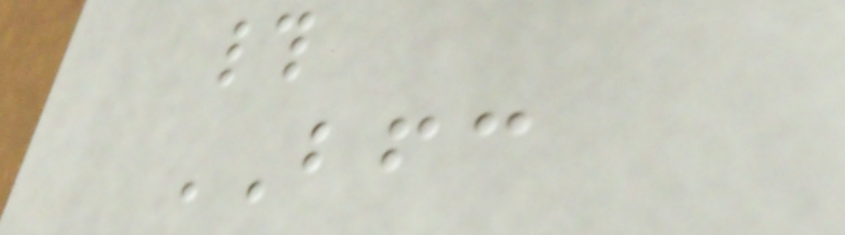#
BFC
